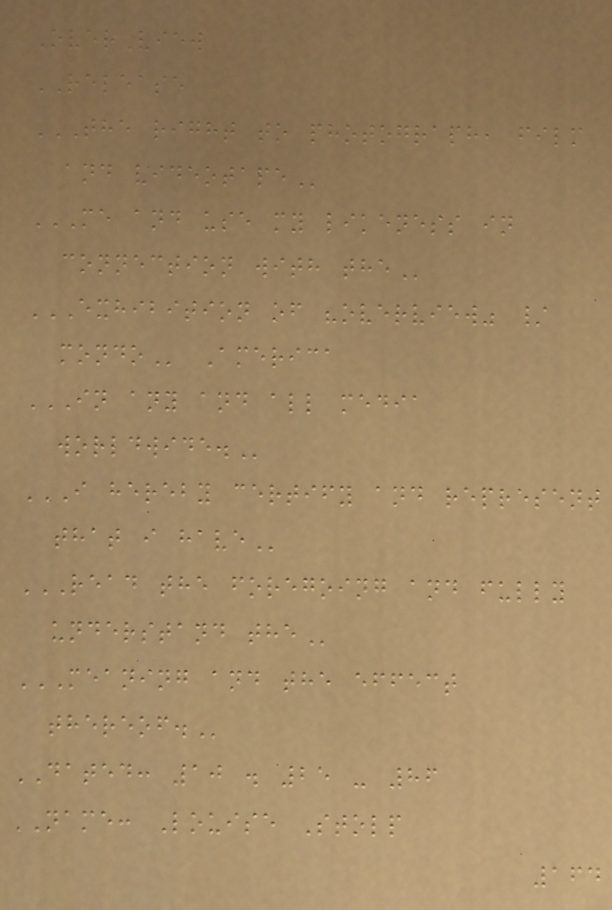OverView
RELEASE
THE RIGHT TO PHOTOGRAPH, FILM
AND VIDEOTAPE
ME AND USE MY LIKENESS IN
CONNECTION WITH THE
EXHIBITION OF "OVERVIEW" /
MONDO America
IN ANY AND ALL MEDIA
WORLDWIDE.
I HEREBY CERTIFY AND REPRESENT
THAT I HAVE
READ THE FOREGOING AND FULLY
UNDERSTAND THE
MEANING AND THE EFFECT
THEREOF.
DATED: 10 . 25 - 86
NAME: Louise Stolp
164
